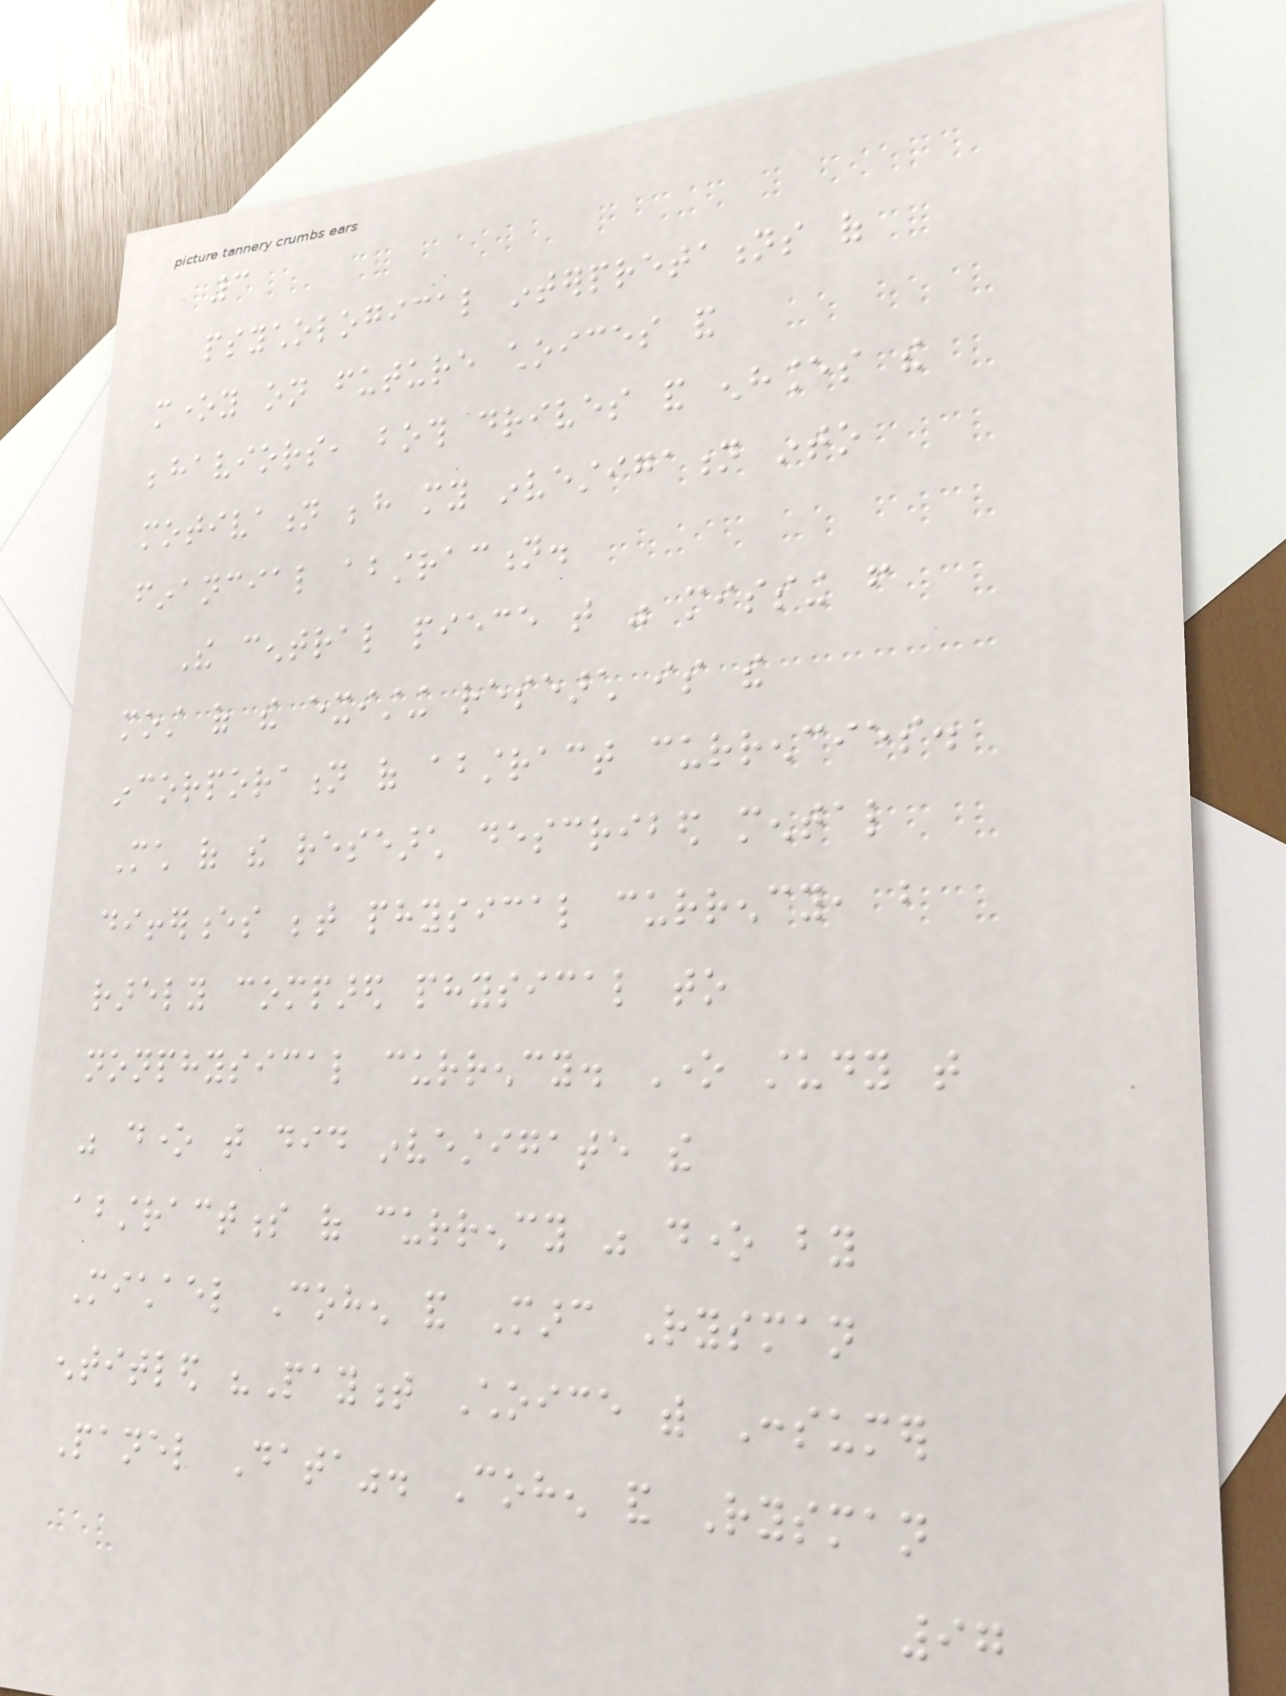3
psychological interpretations of
money on future choices and
behaviors, both drives and enhances the
motivation behind my investigation into
financial abstraction.
The central piece that was missing from
most of the existing research is the
incorporation of abstract currencies.
Much of the research described mental
differences between physical currency, but
rarely compared physical to
nonphysical currency. One study that
was done that did investigate the
abstractness of currency was done by
Michael Cohen and Marc Rysman
entitled "Payment Choice with Consumer
Panel Data". Cohen and Rysman
97
